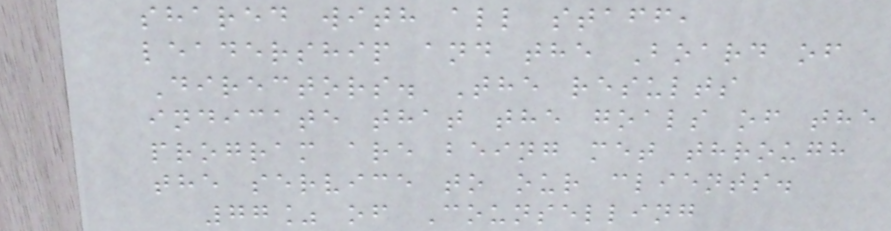shared with all staff,
leadership and the Board of
Directors. The results
indicate that the goals of the
program are being met through
the service to our clients.
77% of Counselling
